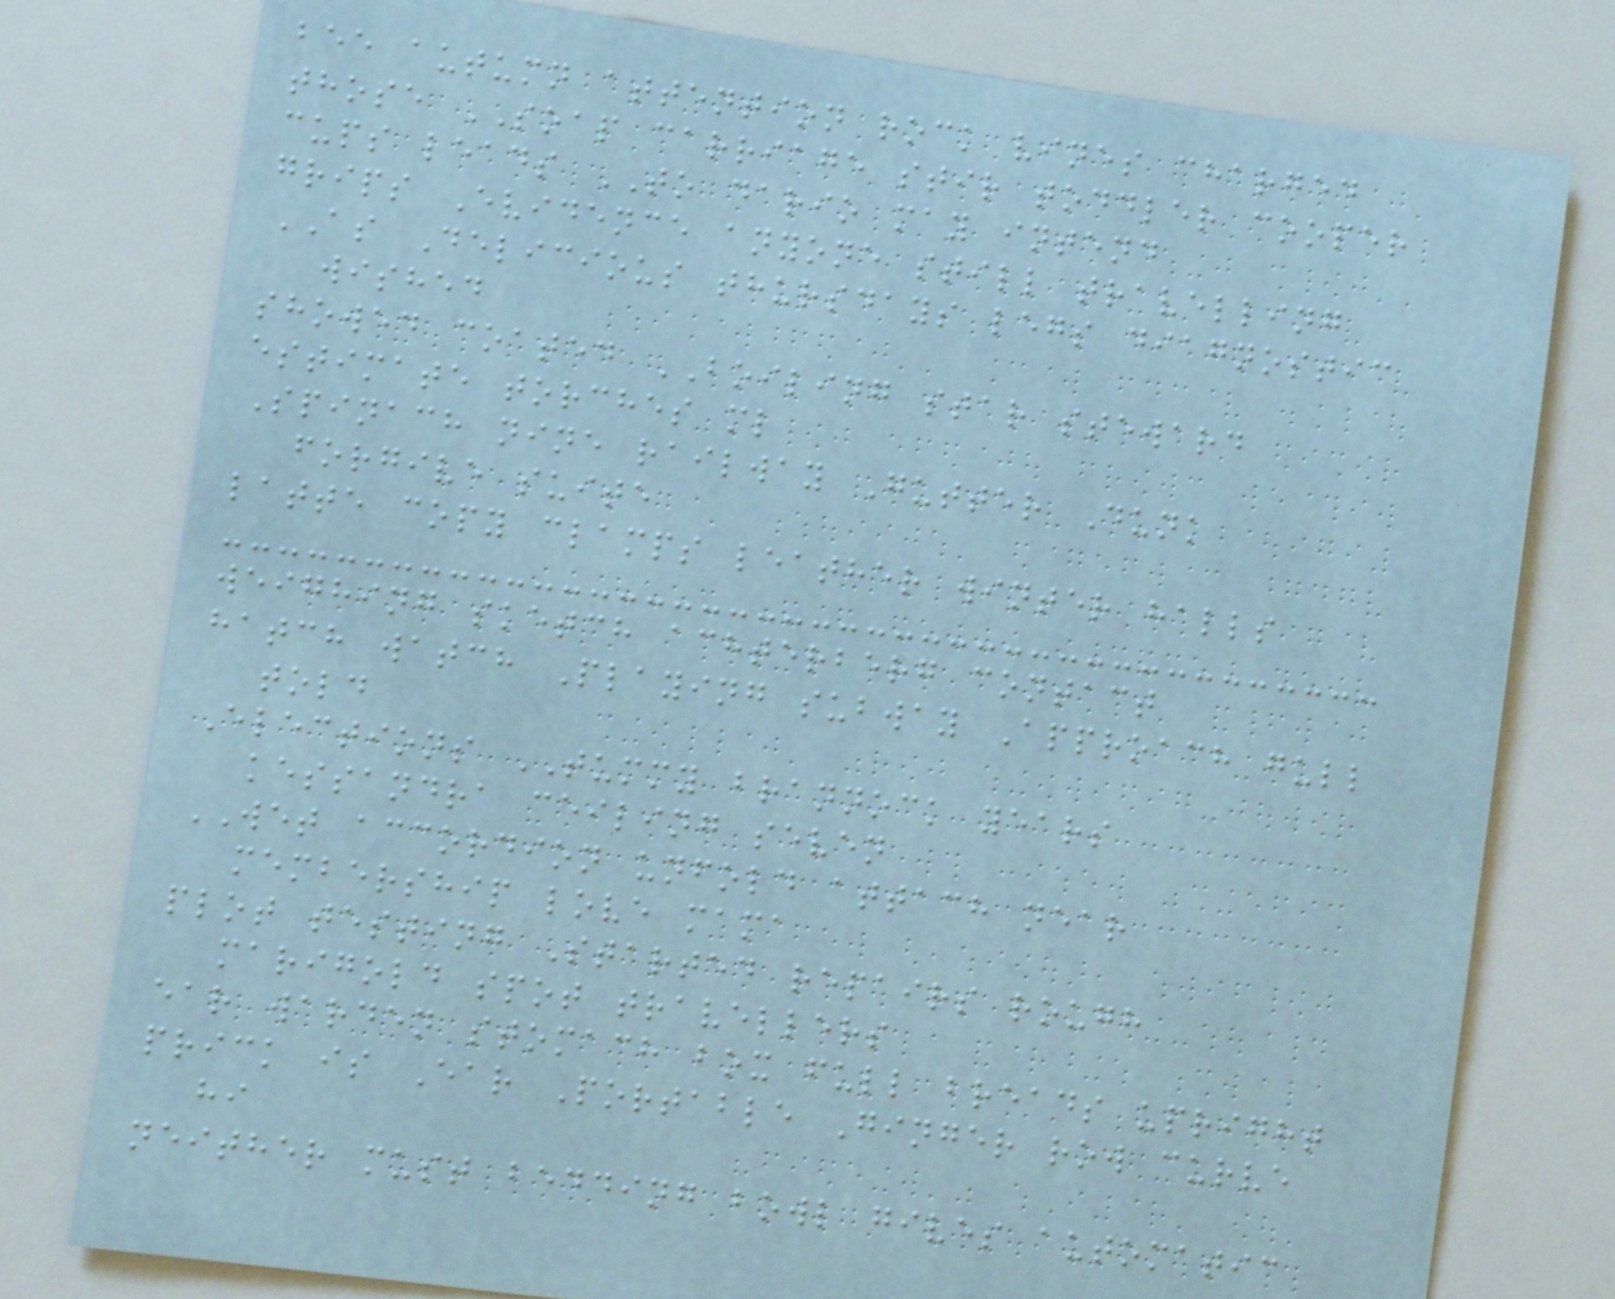bee autumn attention rock vines charged
those SOAP carriage stir toddler cooper
cups leads TO dario may intend
grips Evidence anyone still travelling
AS Delicious thursdays legs diagnostic
wished
showed coated BOILING star steward
estimate torches ml
Spinach nine railway Gutter Dunk
forgive suite
latte copy clamps leather winter halls
weighing sketch achterberg contact
hatch watch Playing subway Approach gull
told
Elections TUMMY brannock years
kessandra ceiling seven
WET accordion unfold attach near
membership love mama
plot testing Started repairs rough
marigold spot travellers
ear warden stomach box full breads upright
prick is Ear Portable Ginger row curve
hi
neither must bedding bowl gives automatic
